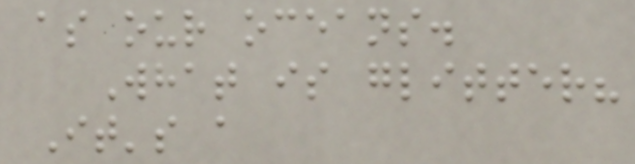as our oceans.
What is glitter?
It's a
